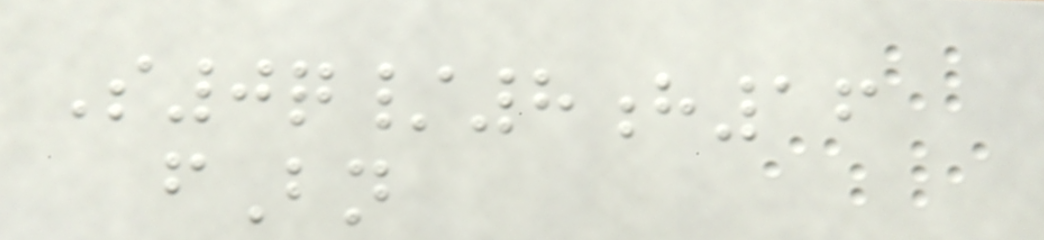S0q/8h16
fBn
